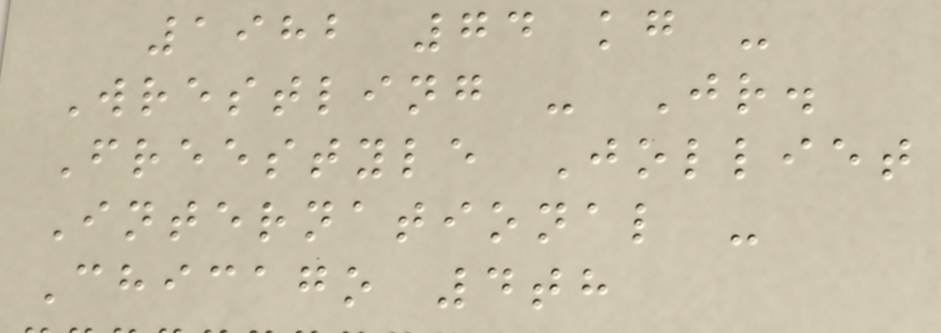1982 74 kg -
Wrestling - Jr.
Freestyle Jolliet
International -
Chicago 4th
